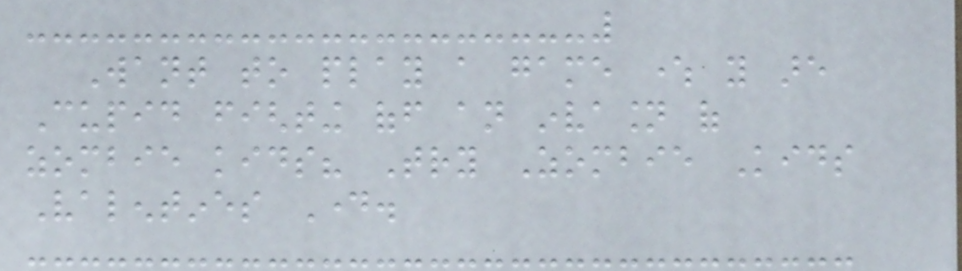Want to play a game where you are
Cupid fighting off an invasion of
zombie kids? Try Zombie Kids
Valentines Day.
